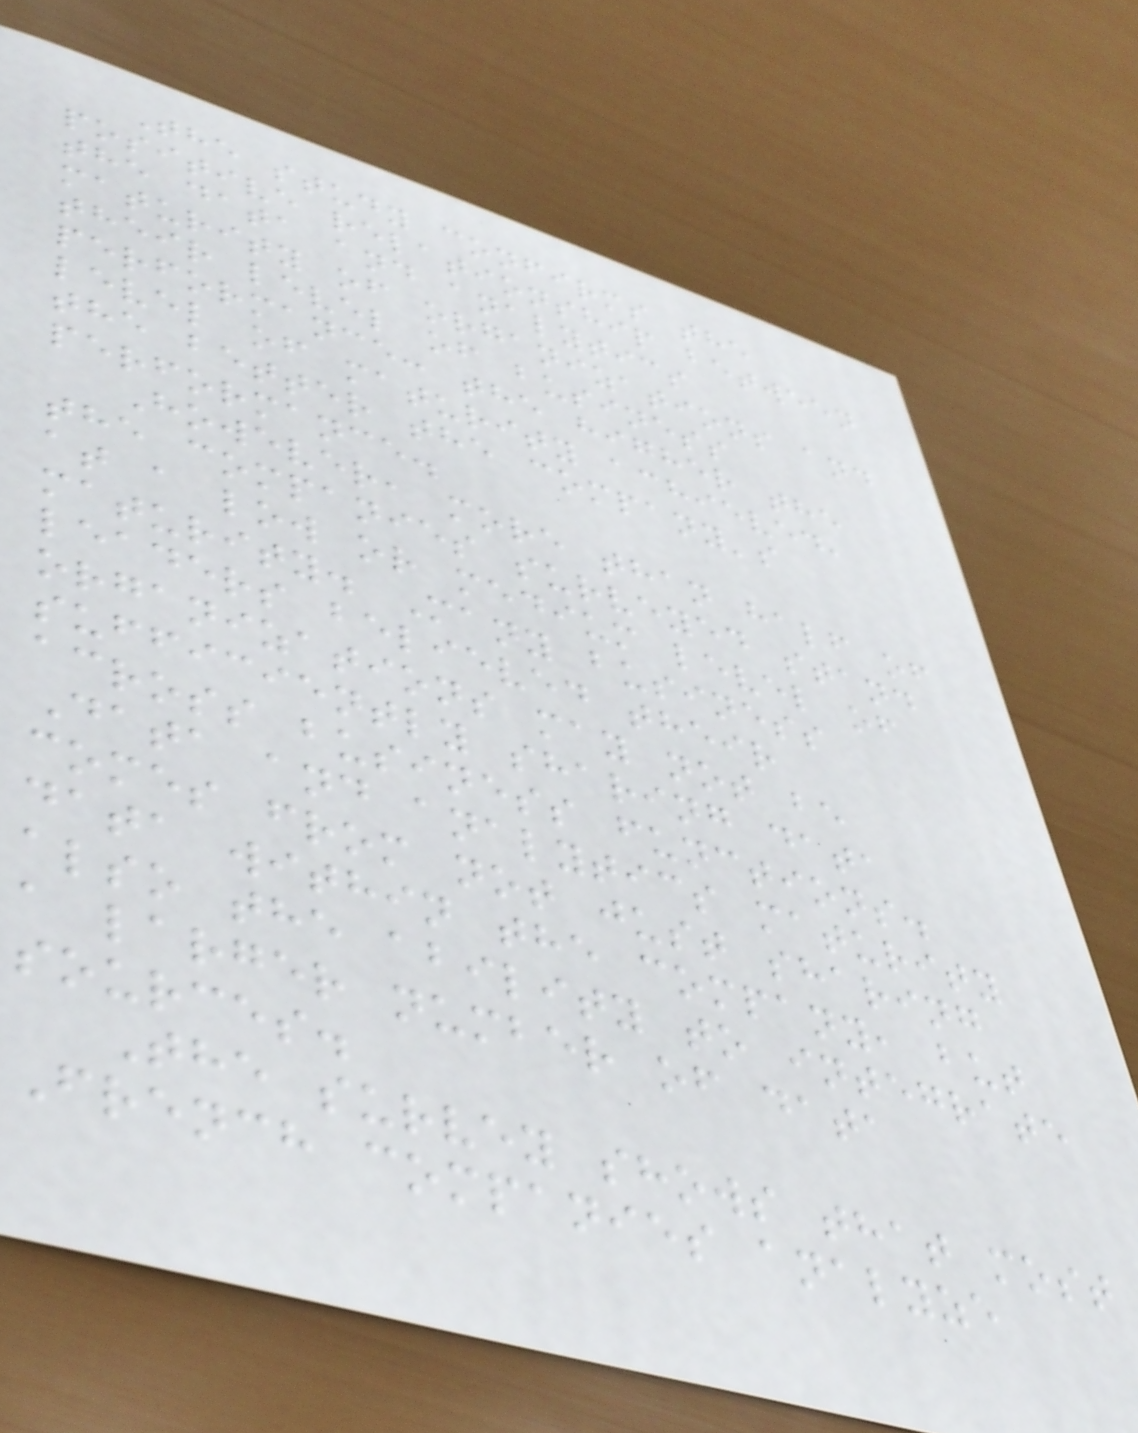The study confirms the
positive relationship between
the data and analytics
maturity of organizations and
their level of business
performance: the higher the
level of maturity achieved,
the better the company's
performance.
However, more than half of
the companies surveyed stand
at a low or medium level of
maturity. Many business
leaders believed their
organizations may not be
sufficiently sharing data
across business functions.
Data and analytics maturity
comes from not just sharing
data within the company, but
also the ability to integrate
a larger number of data
sources.
The survey shows that most
French companies analyze
